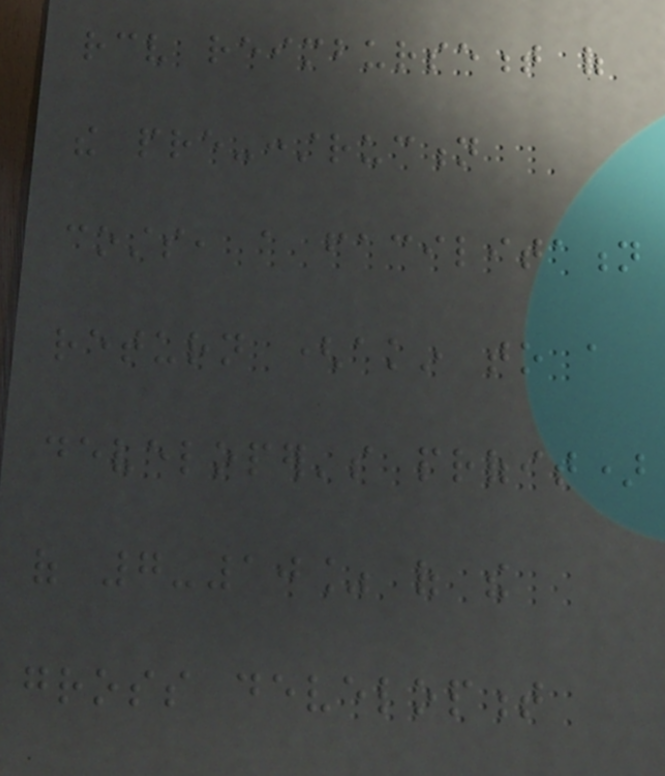receive reimbursement of
the pre-construction
costs, a facilitation
return (akin to a
developer's profit)
of 7-10% of the
gross development
